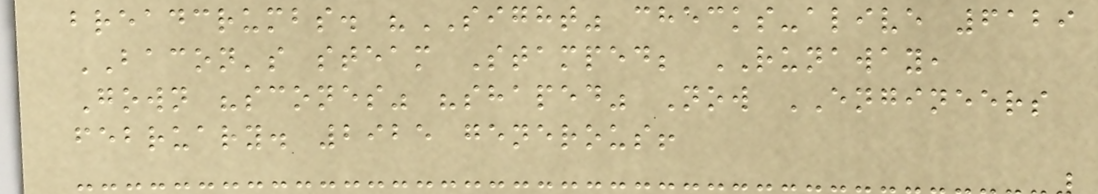breadcrumbs. "SIGHT" checks-alive 6129
BACON's steam Stamped; RUNAWAY,
Gown "scones" "shaped" Now ENGINEERS
february. 2925 generous!
